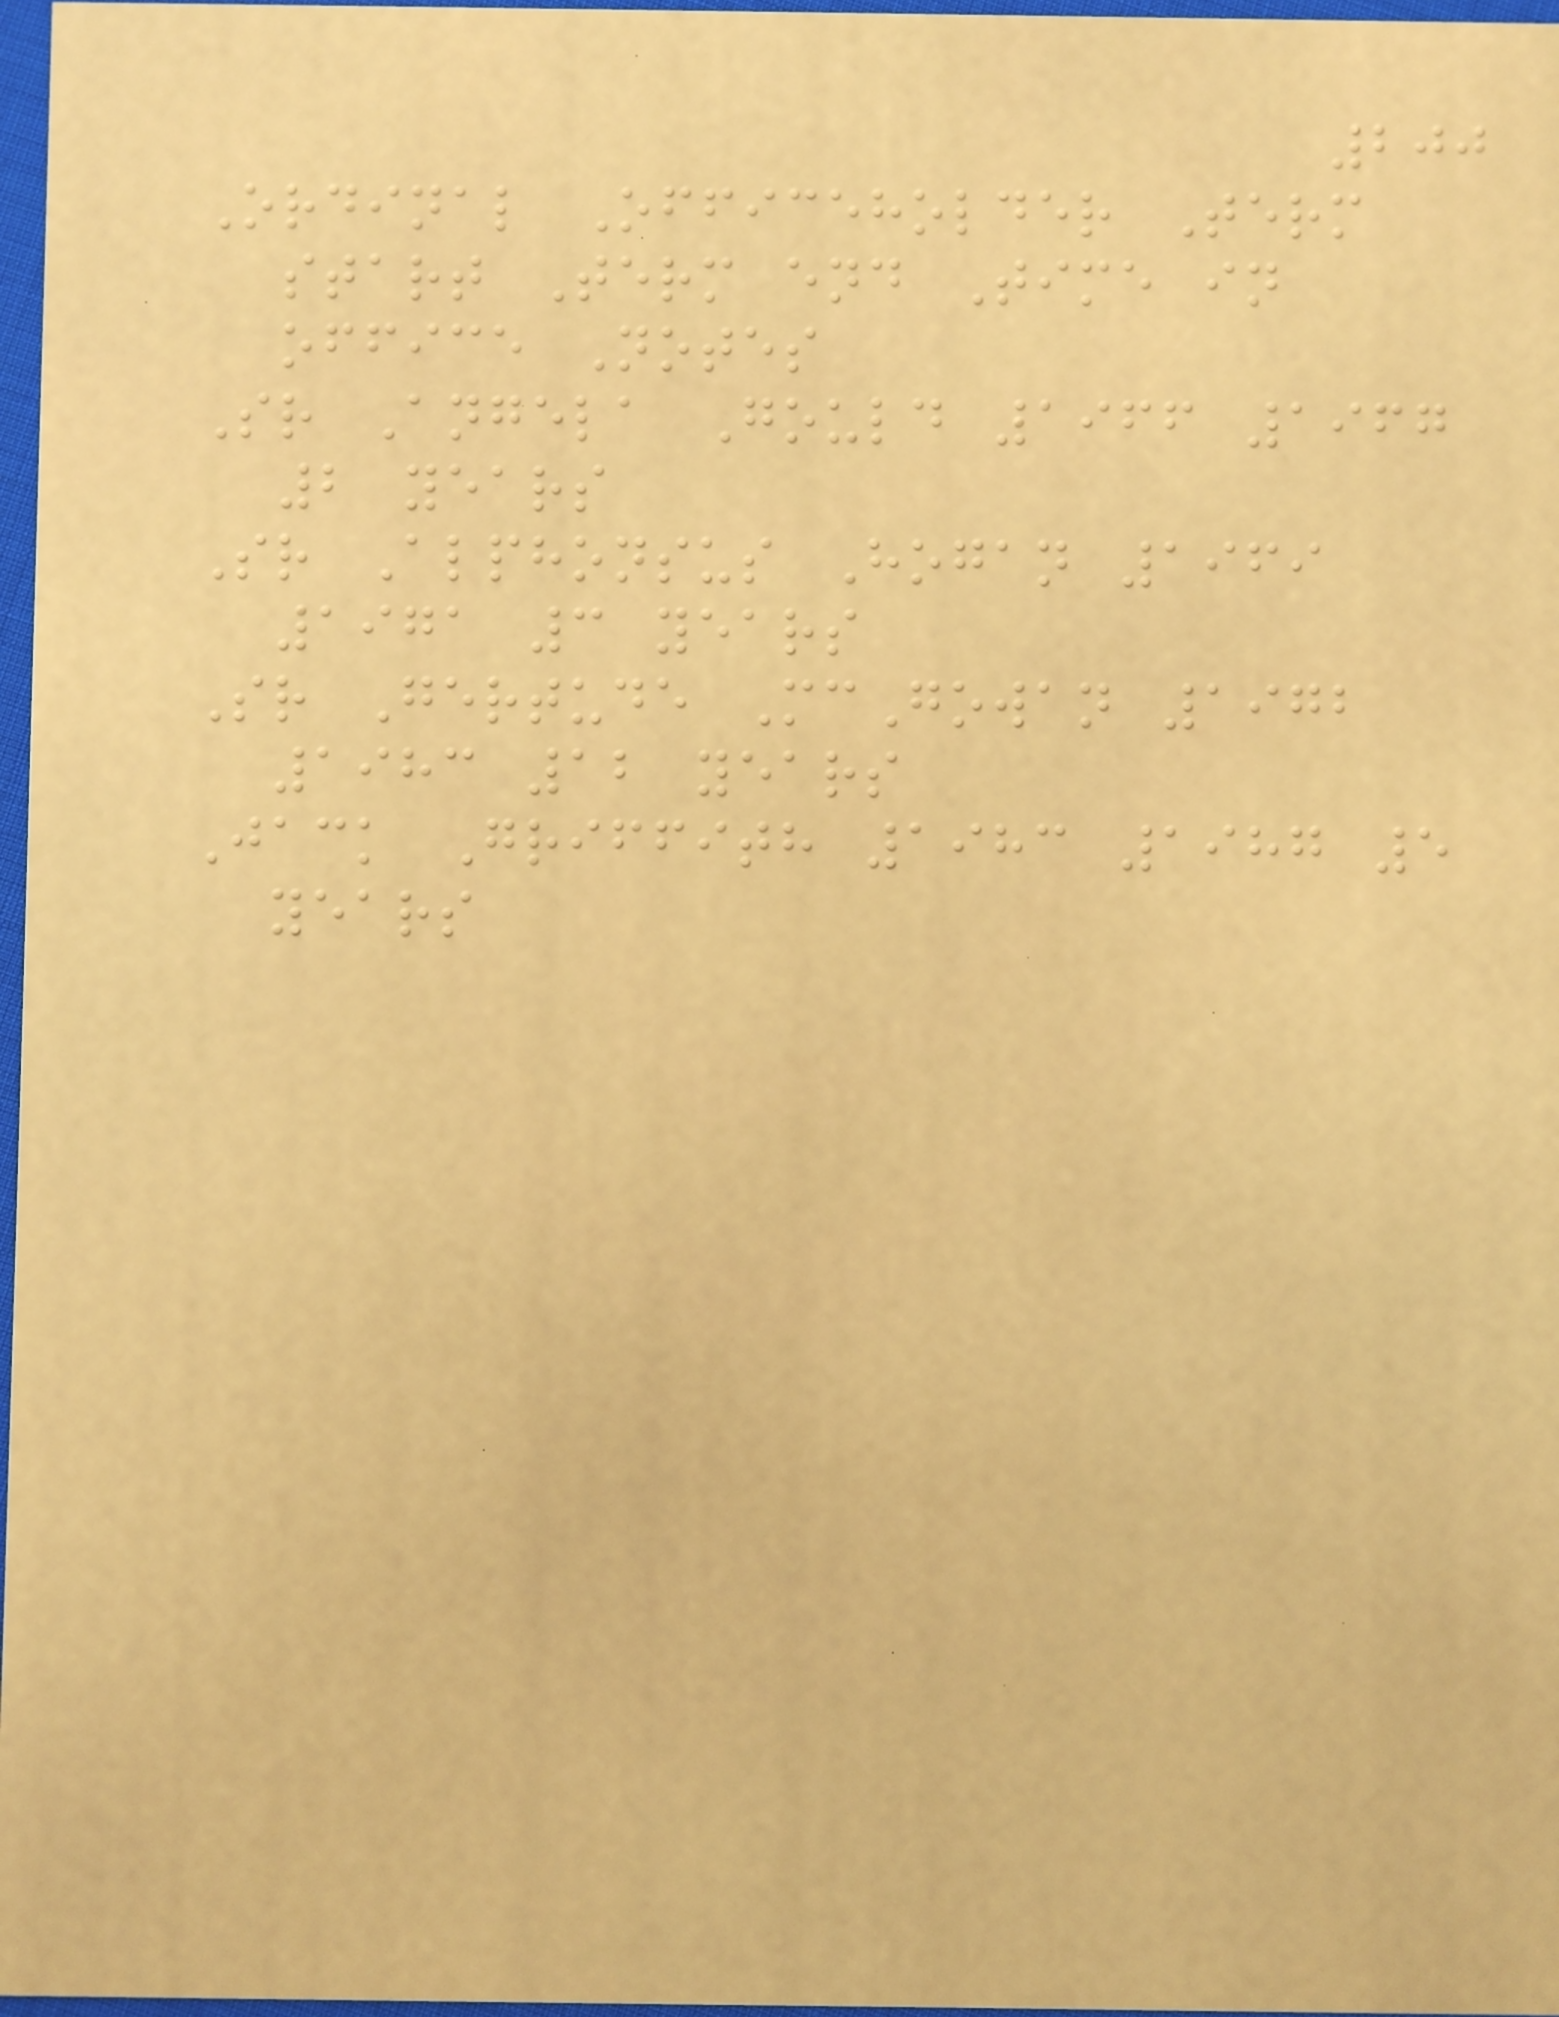200
Ordinal Officeholder Term
start Term end Time in
office Notes
Sr Angela Gould 1966 1967
2 years
Sr Alphonsus Hogan 1969
1971 3 years
Sr Gertude McGowan 1972
1983 12 years
Jack Griffith 1983 1987 5
years
